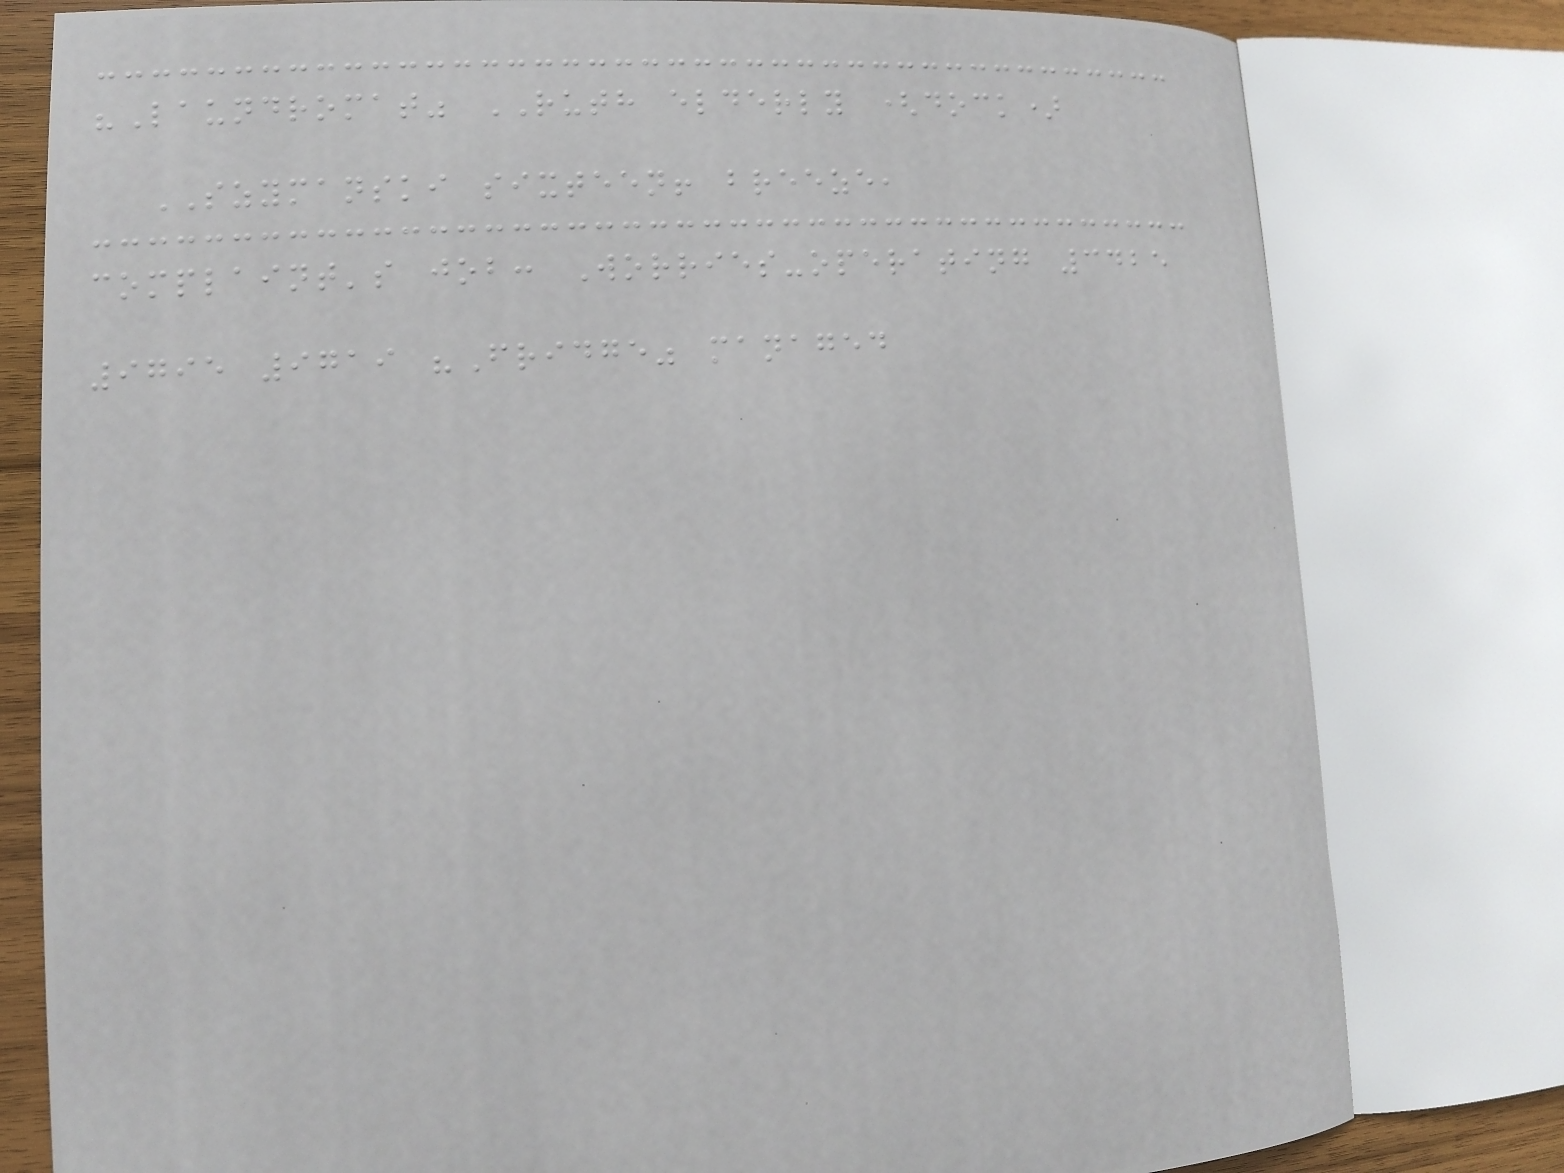"Laundromat" RUTH elderly (dock)
SZYMANSKI sixteen! breeze,
complaint's job: Worries-operating 3425
9795 9719 "Fridge" managed
